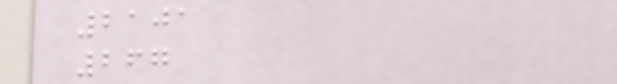2101
267
